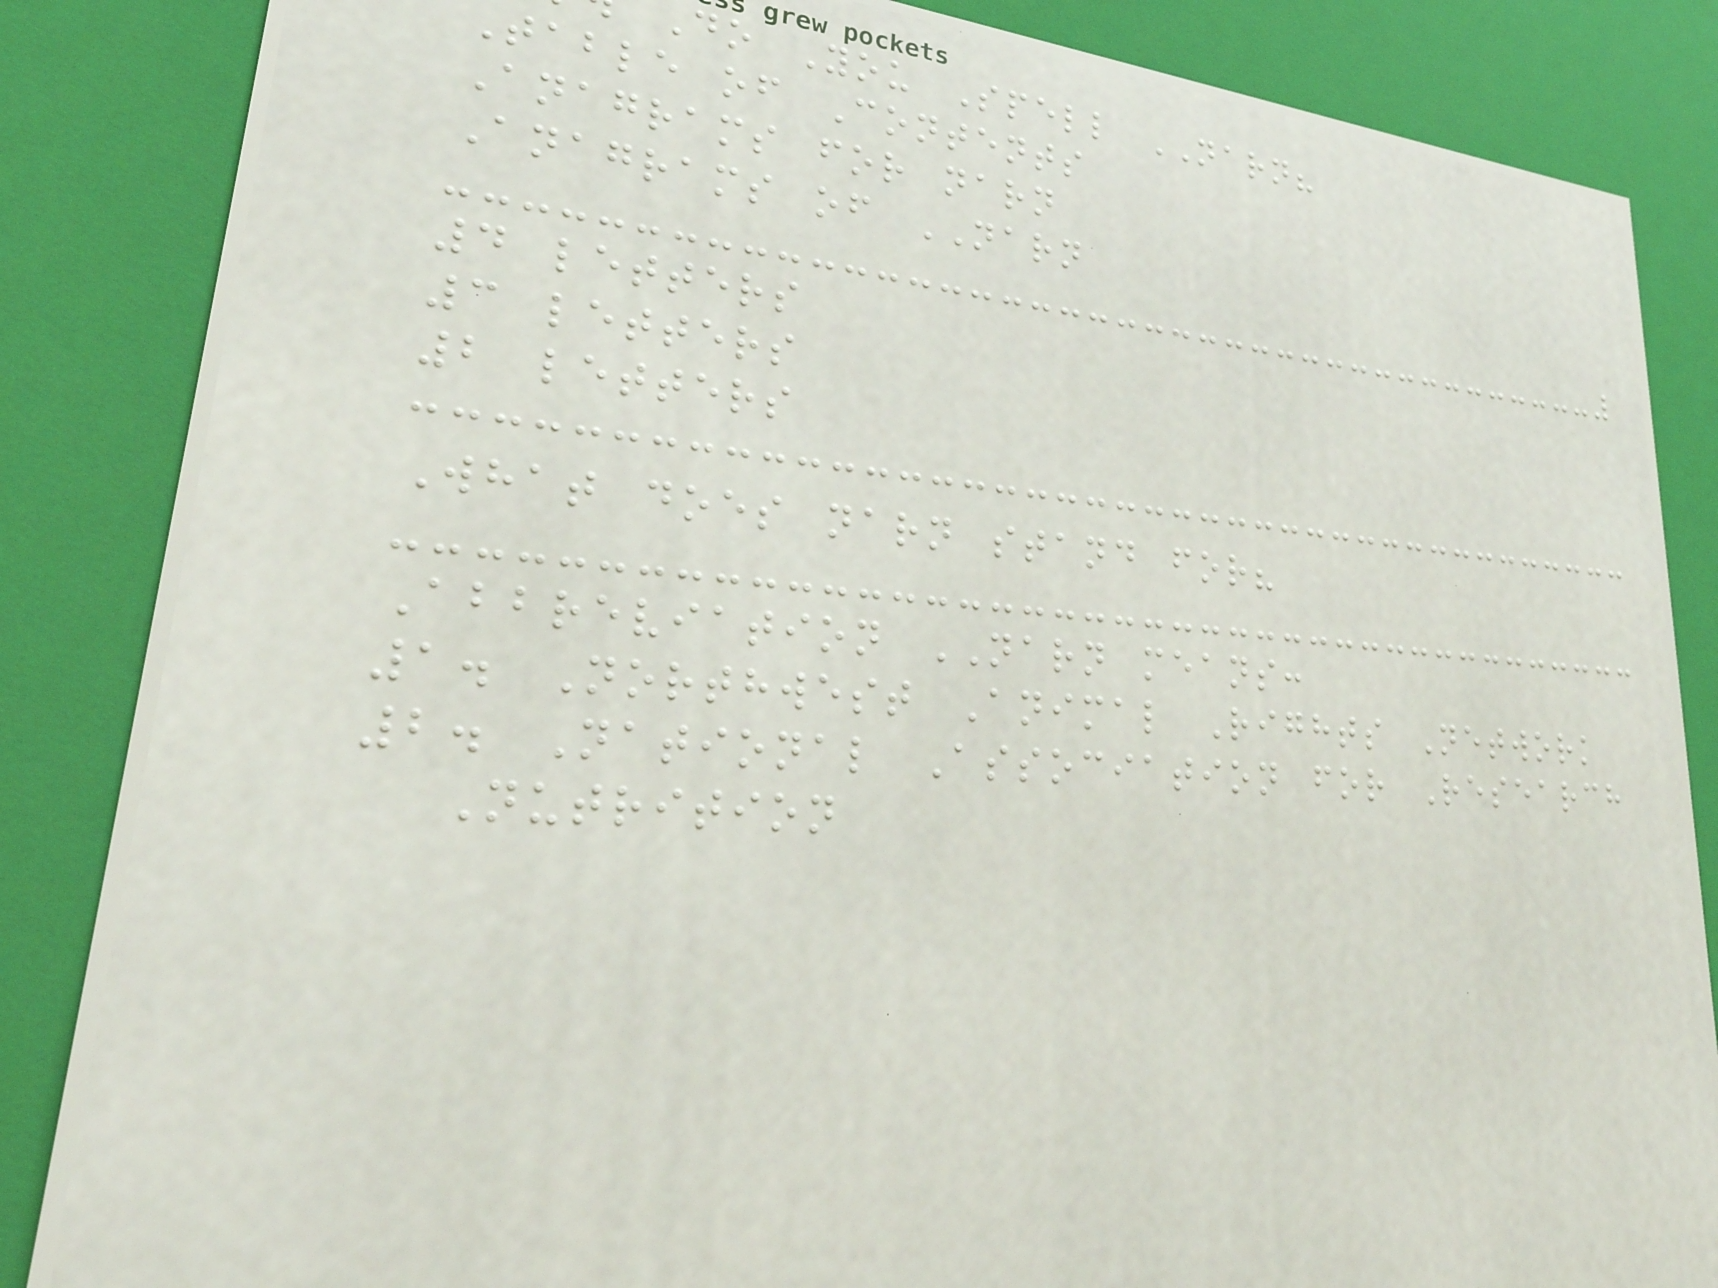do You Spell NARN?
Table of Contents
Anagrams for narn
Anagrams of NARN
4 letters
3 letters
2 letters
What does narn stand for?
Abbreviation NARN means:
1. Northwest Animal Rights Network
2. National Association for Research
Nutrition
